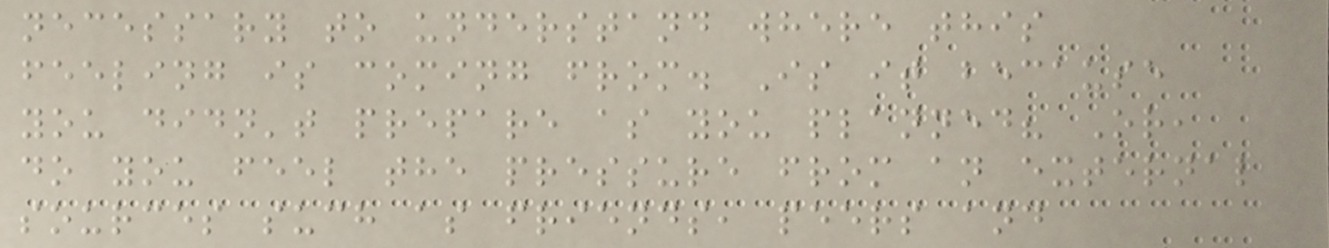necessary to understand where this
feeling is coming from. Is it because
you didn't prepare as you planned? Or,
do you feel the pressure from an external
sources such as friends, peers and
